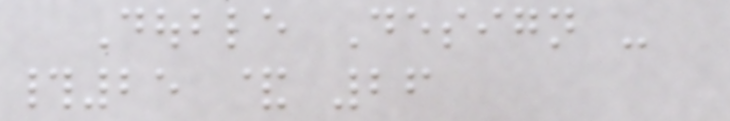Double Design -
#25 & 26
